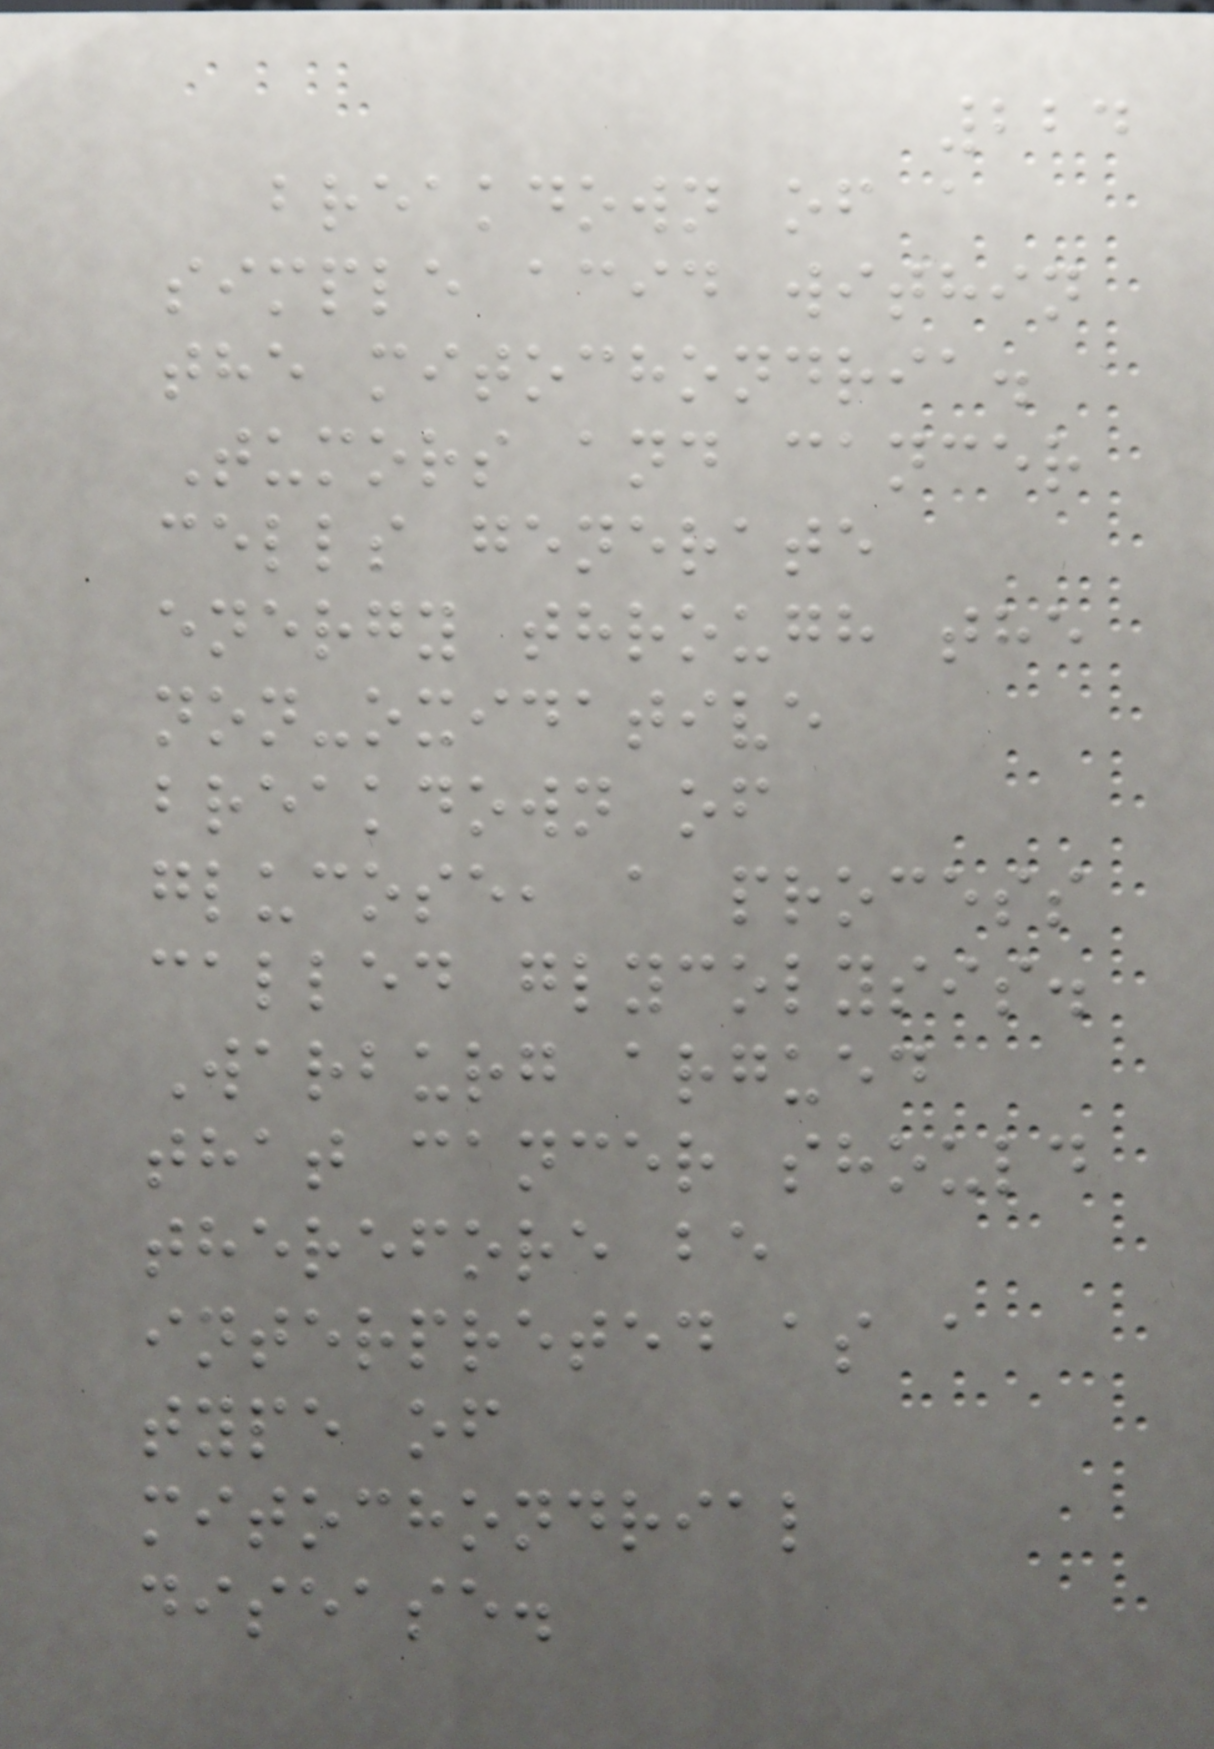224
breakdown of a
simple acid within
the mitochondria.
Tumors and cancer
cells generate
energy through the
non-oxidative
breakdown of
glucose, a process
called glycolysis.
Warburg argued
that cancer should
therefore be
interpreted as a
type of
mitochondrial
disease.
